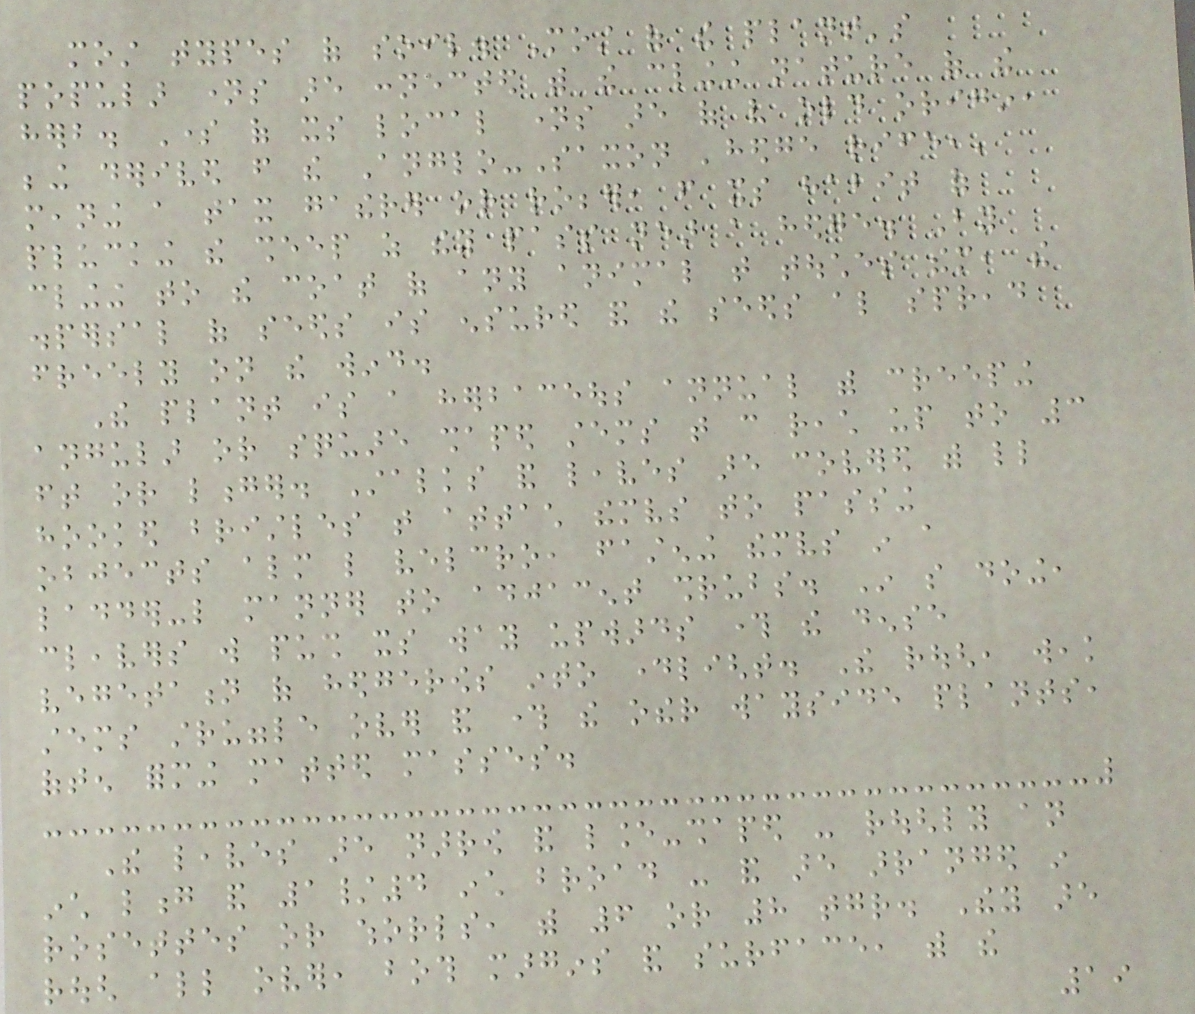most types of soil. Most of the plant's
popular names are connected with the clinging nature of the
herb. Some of its local names are of very old origin,
being derived from the Anglo-Saxon 'hedge rife,'
meaning a tax gatherer or robber, from its habit of
plucking the sheep as they pass near a hedge. By
clinging to the coat of any animal that touches them, the
dispersal of seeds is ensured and the seeds also spread
freely on the wind.
The plant is a herbaceous annual with creeping
angular or square shaped stems that can reach up to 3
ft or longer. Stalks and leaves are covered with little
hooked bristles that attach themselves to passing
objects almost like velcro, fastening themselves in a
ladder-like manner to adjacent shrubs. In so doing,
cleavers will push its way upwards through the dense
vegetation of hedgerows into daylight. The rough, weak
stems struggle over and through the other wayside plants,
often forming matted masses.
The leaves are narrow and lance-shaped - roughly an
inch long and 1/4 inch broad - and are arranged in
rosettes or whorls, with 6 or 8 together. They are
rough all over, both margins and surface, with the
19
